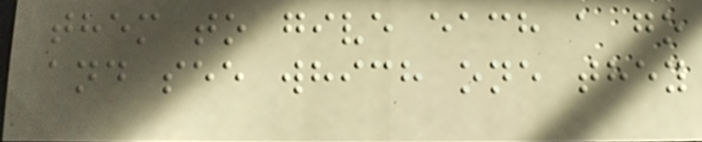them to give each a go
and see which one they
